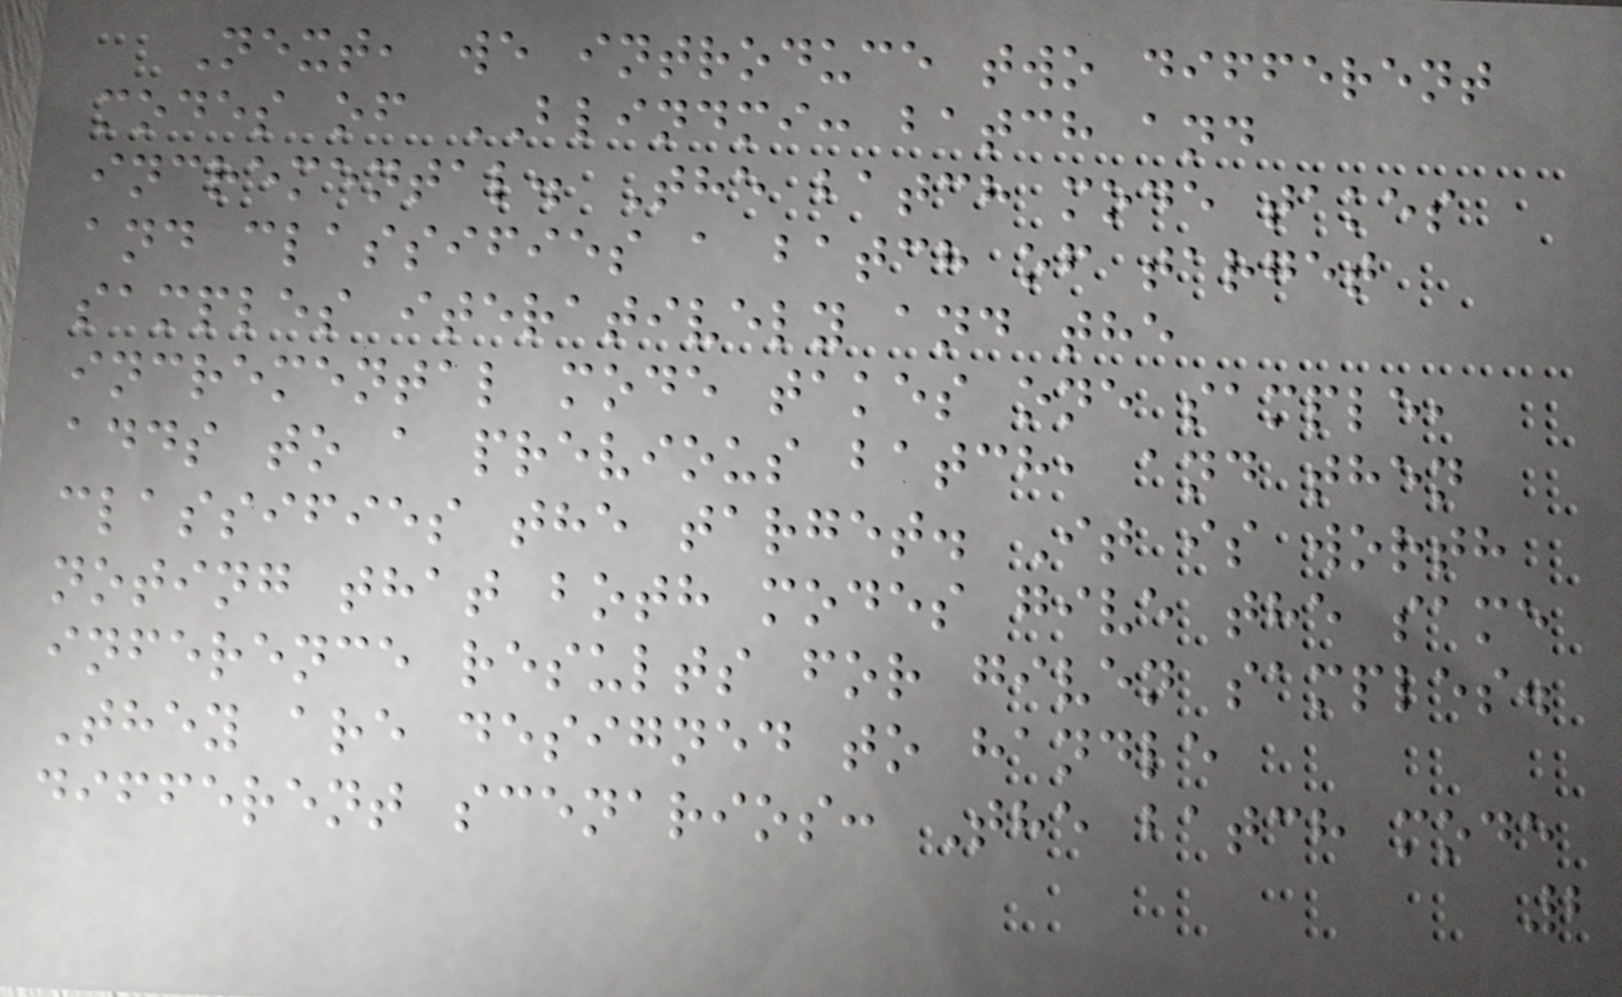Next, we introduce two different
modes of BLINDMI: batch and
incremental. The batch mode takes
and classifies a batch of target
samples iteratively and the
incremental mode takes one sample,
adds to a previous batch, and then
classifies the target. It is worth
noting that both modes give the same
inference results for given samples.
They are designed to handle
different scenarios: The batch mode
2
